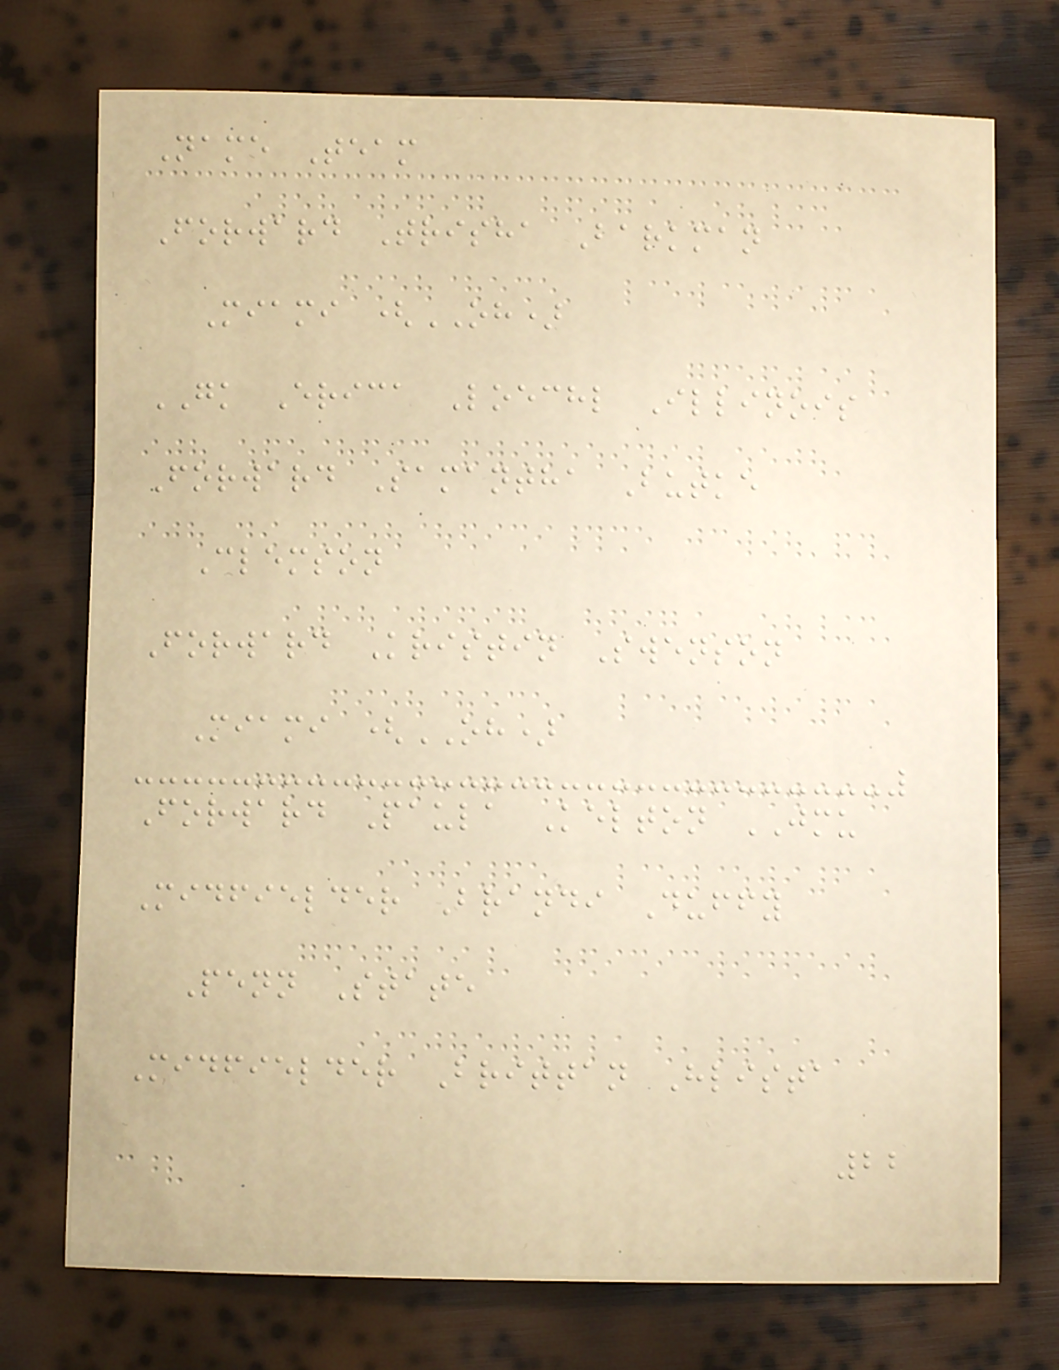Name Team
Forward Trisha Barkman
Miami (OH)
GK Erica Loechl Illinois
Forward Samantha Butke
Clemson
Forward Kristin Swenson
Miami (OH)
Forward Paula Kelton JMU
Midfielder Brandi Duffy
Penn State
Midfielder Brittan Hlista
22
